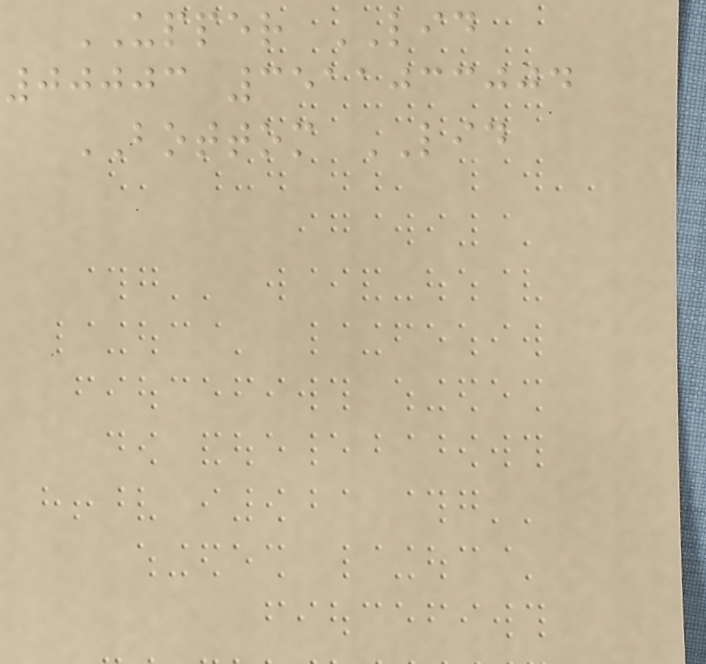UPPER LID
00003 3511033004
BOTTOM LID
